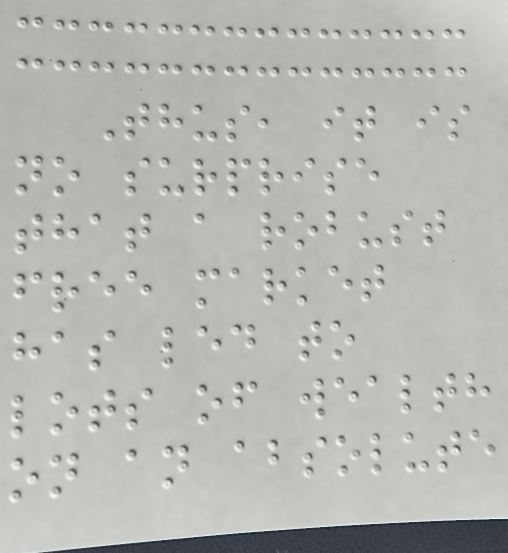Thus, it is
no surprise
that a robust
free market
has led to
lots of wealth
on an absolute
